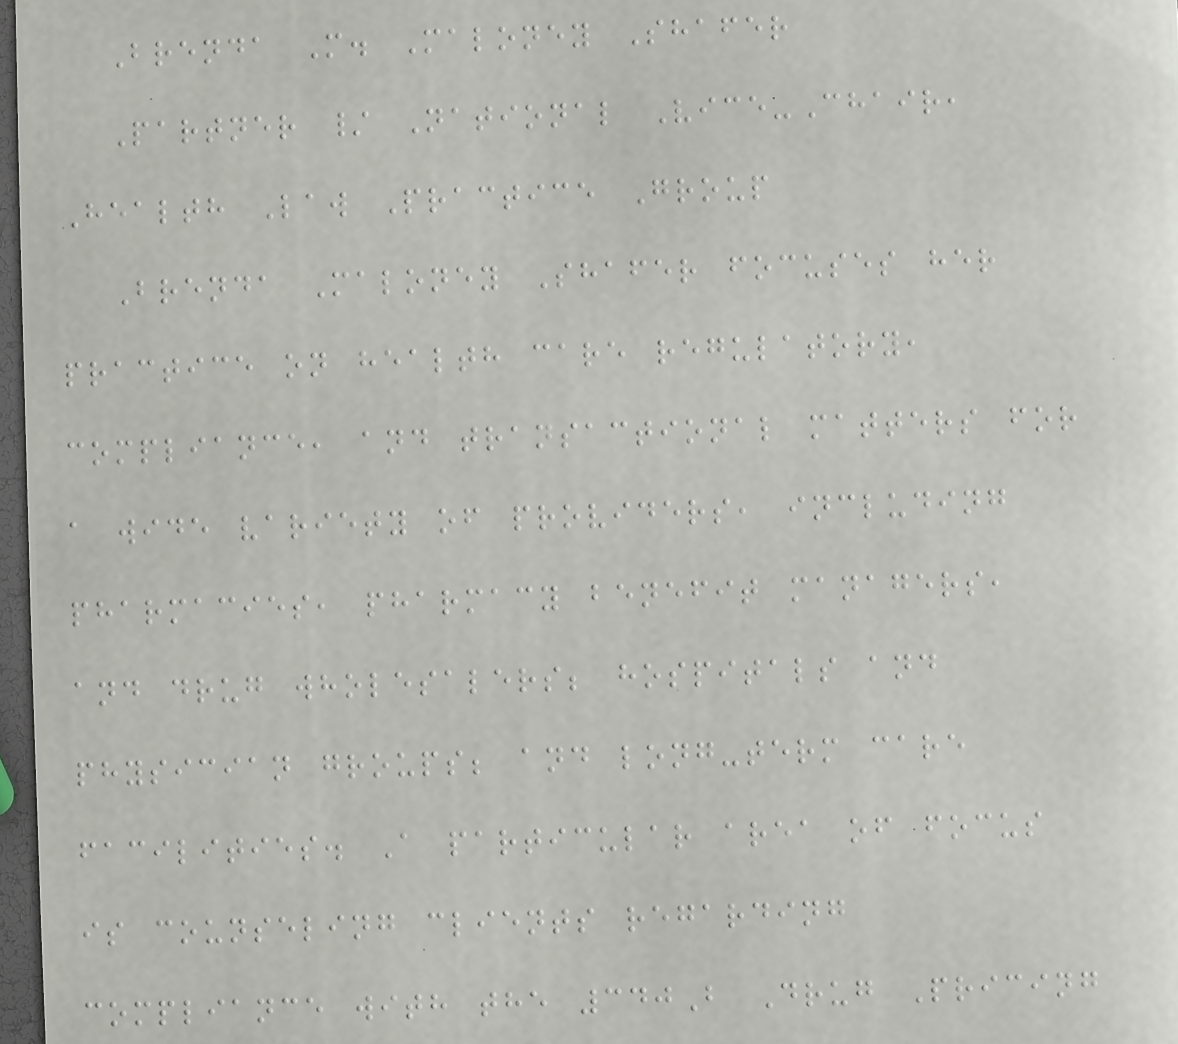Brenda M. Maloney Shafer
Partner / National Vice-Chair,
Health Law Practice Group
Brenda Maloney Shafer focuses her
practice on health care regulatory,
compliance, and transactional matters for
a wide variety of providers, including
pharmacies, pharmacy benefit managers,
and drug wholesalers; hospitals and
physician groups; and long-term care
facilities. A particular area of focus
is counseling clients regarding
compliance with the 340B Drug Pricing
